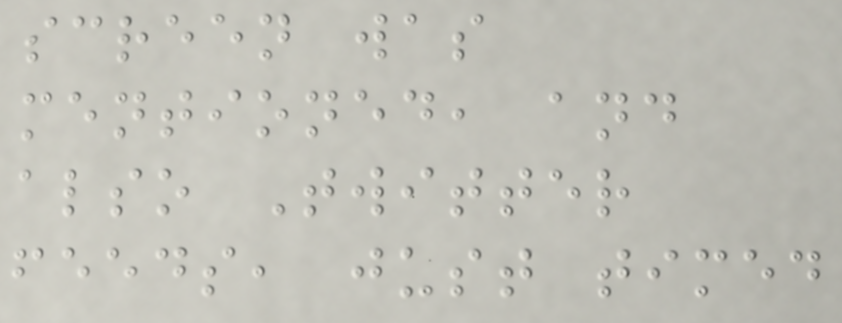screen was
mentioned, and
also Twitter
feeds, just timed
